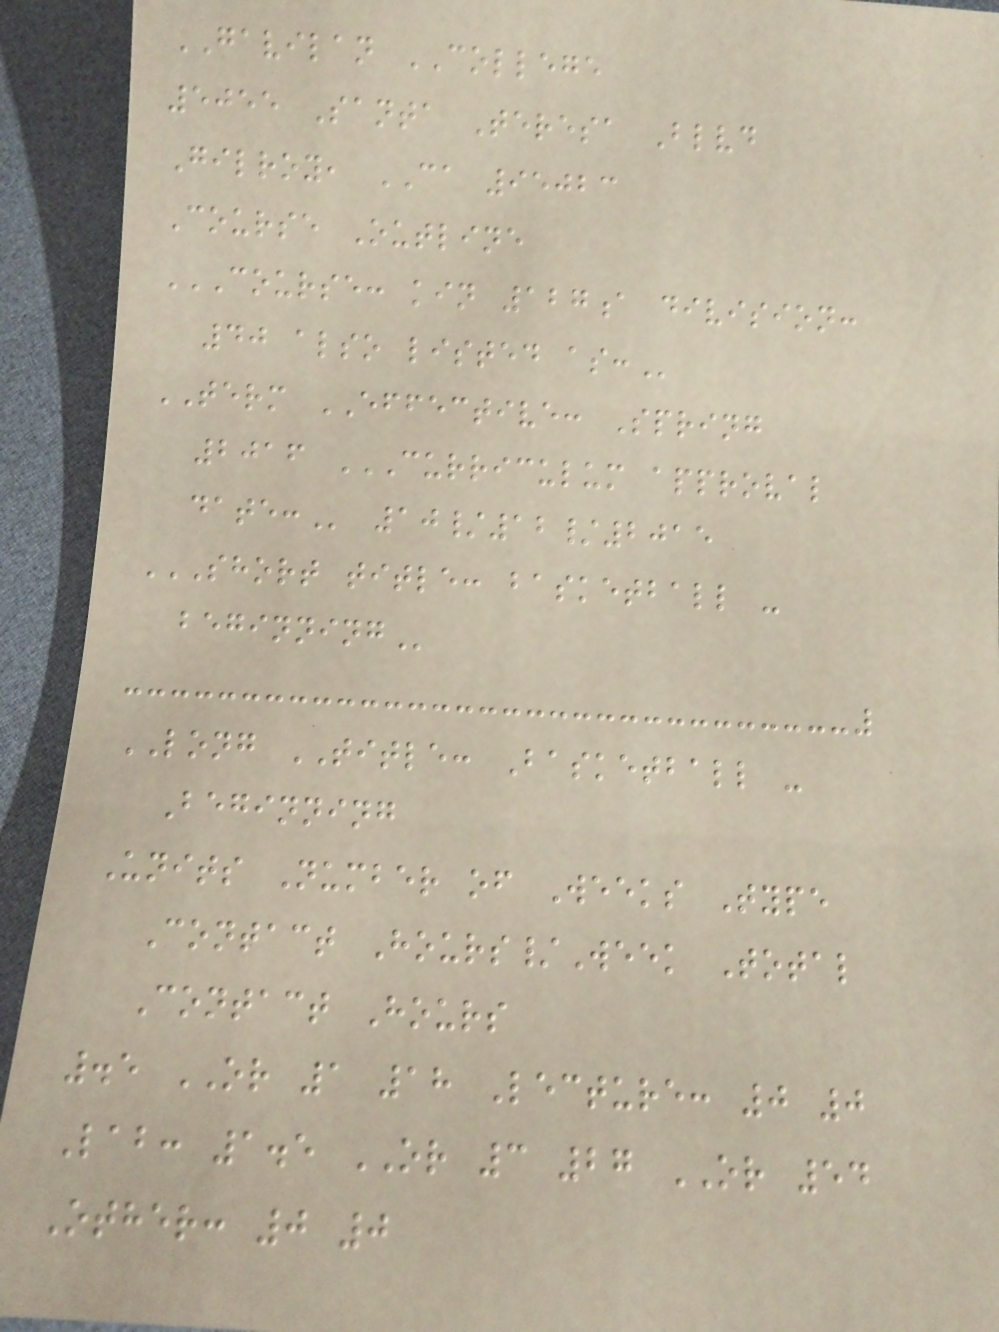GAVILAN COLLEGE
5055 Santa Teresa Blvd
Gilroy, CA 95023
Course Outline
COURSE: KIN 127A DIVISION:
40 ALSO LISTED AS:
TERM EFFECTIVE: Spring
2016 CURRICULUM APPROVAL
DATE: 10/12/2015
SHORT TITLE: BASKETBALL -
BEGINNING
LONG TITLE: Basketball -
Beginning
Units Number of Weeks Type
Contact Hours/Week Total
Contact Hours
.5 OR 1 18 Lecture: 0 0
Lab: 1.5 OR 3 27 OR 54
Other: 0 0
